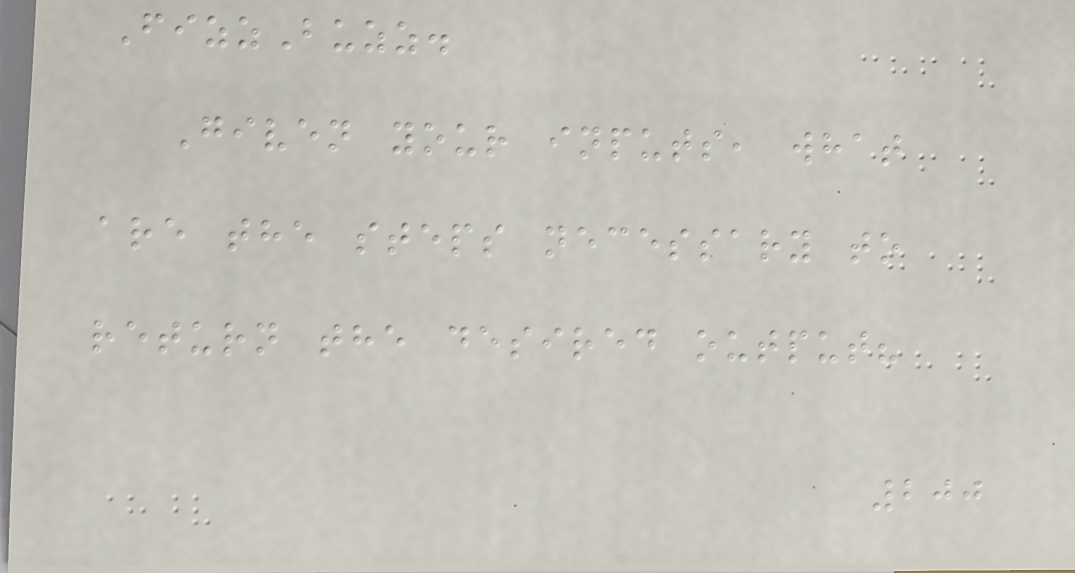FizzBuzz.
Given your inputs, what
are the steps necessary to
return the desired output?
200
